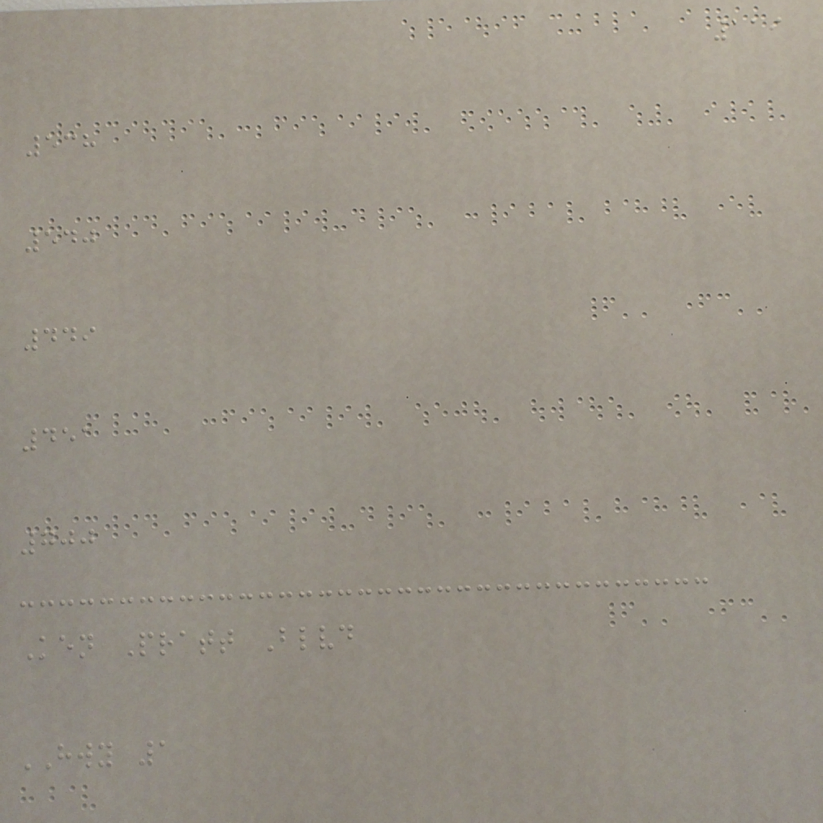119
538
540
449
451
700
Ken Pratt Blvd
HWY 1
